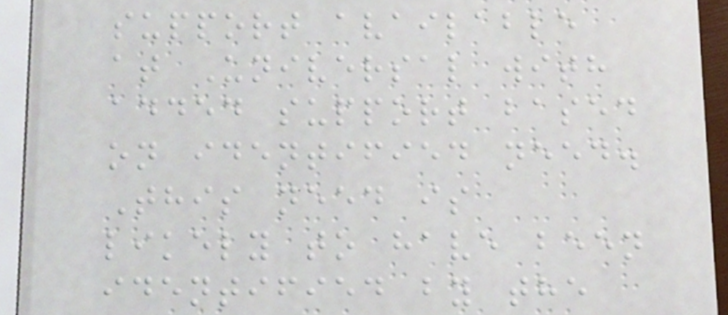support available
at Universal with
added support based
on identified need.
This need is
likely to have been
identified by the
